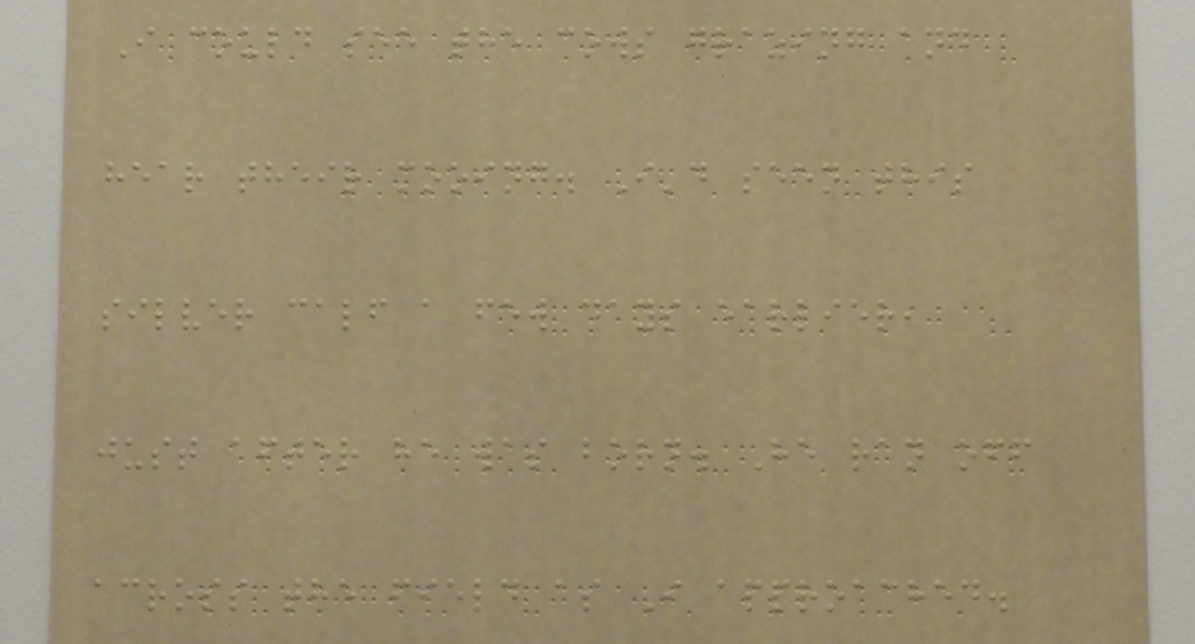I could see the cows grazing and
hear their mooing. I'd seen this
silver calf a few days earlier,
just after he was born. He ran off
across the field as I approached.
